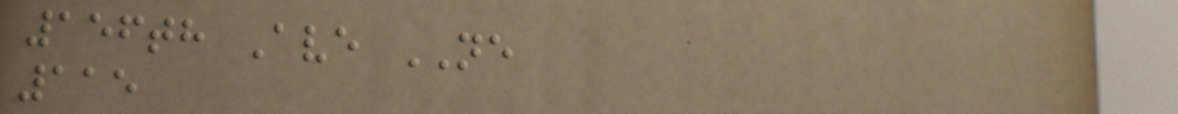156th Ave NE
115
